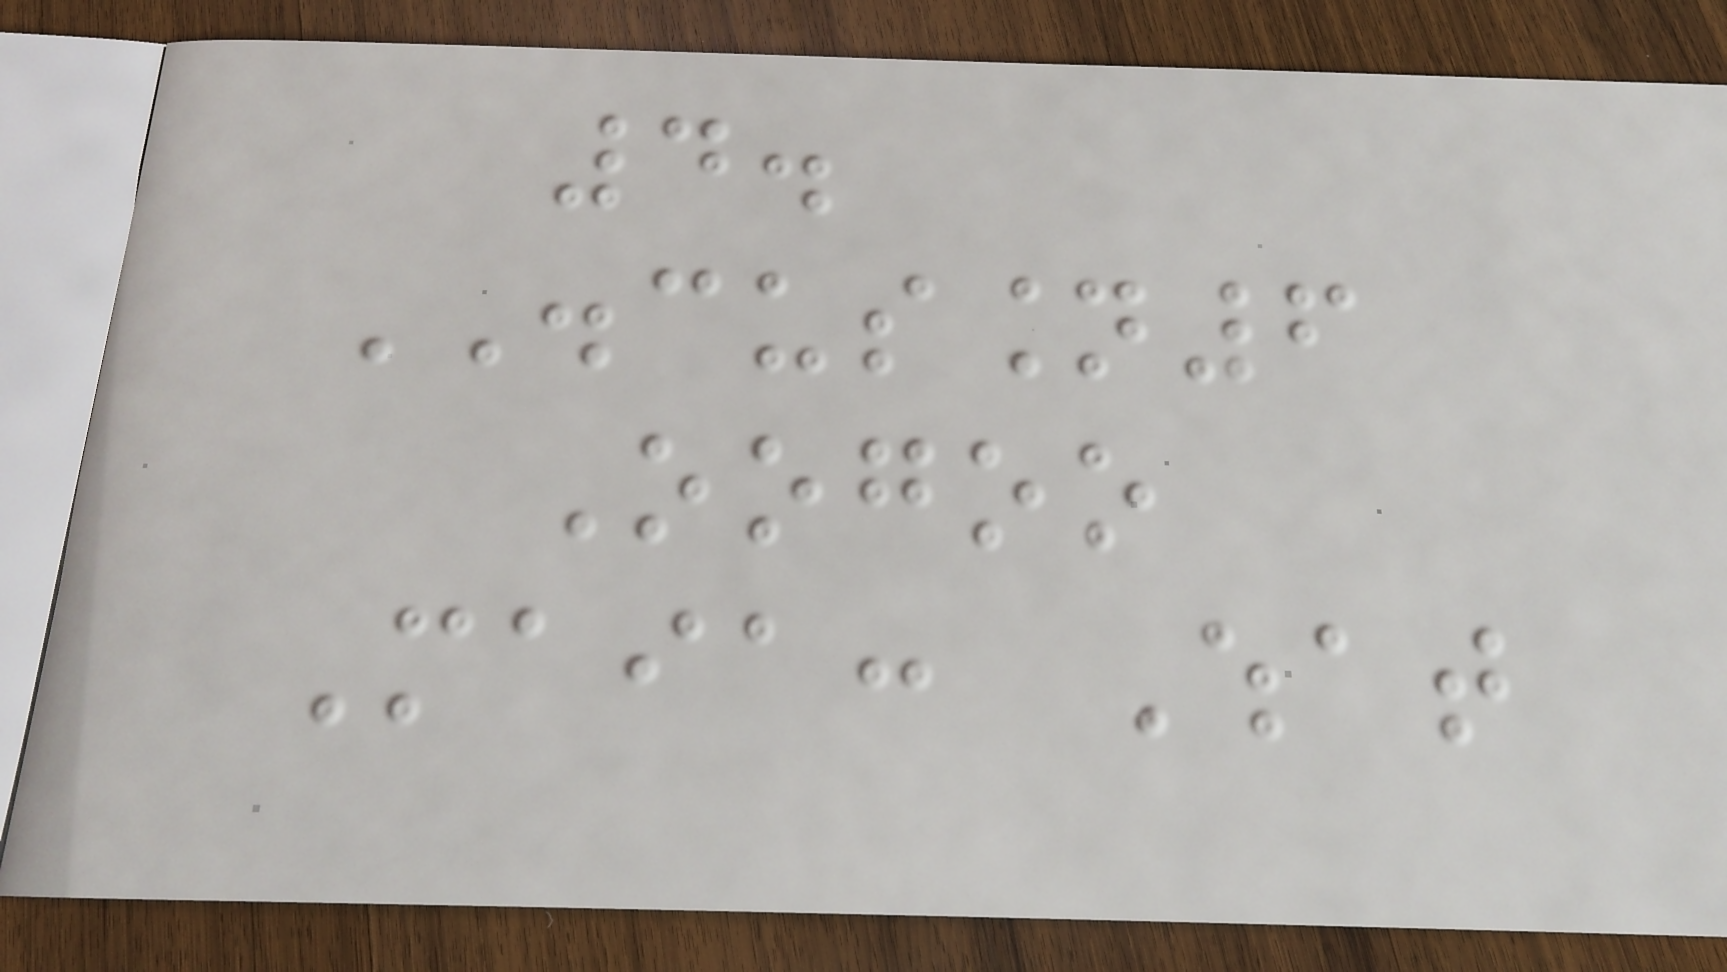4.
DISCUSSION6
Oogoo
Maia: What
